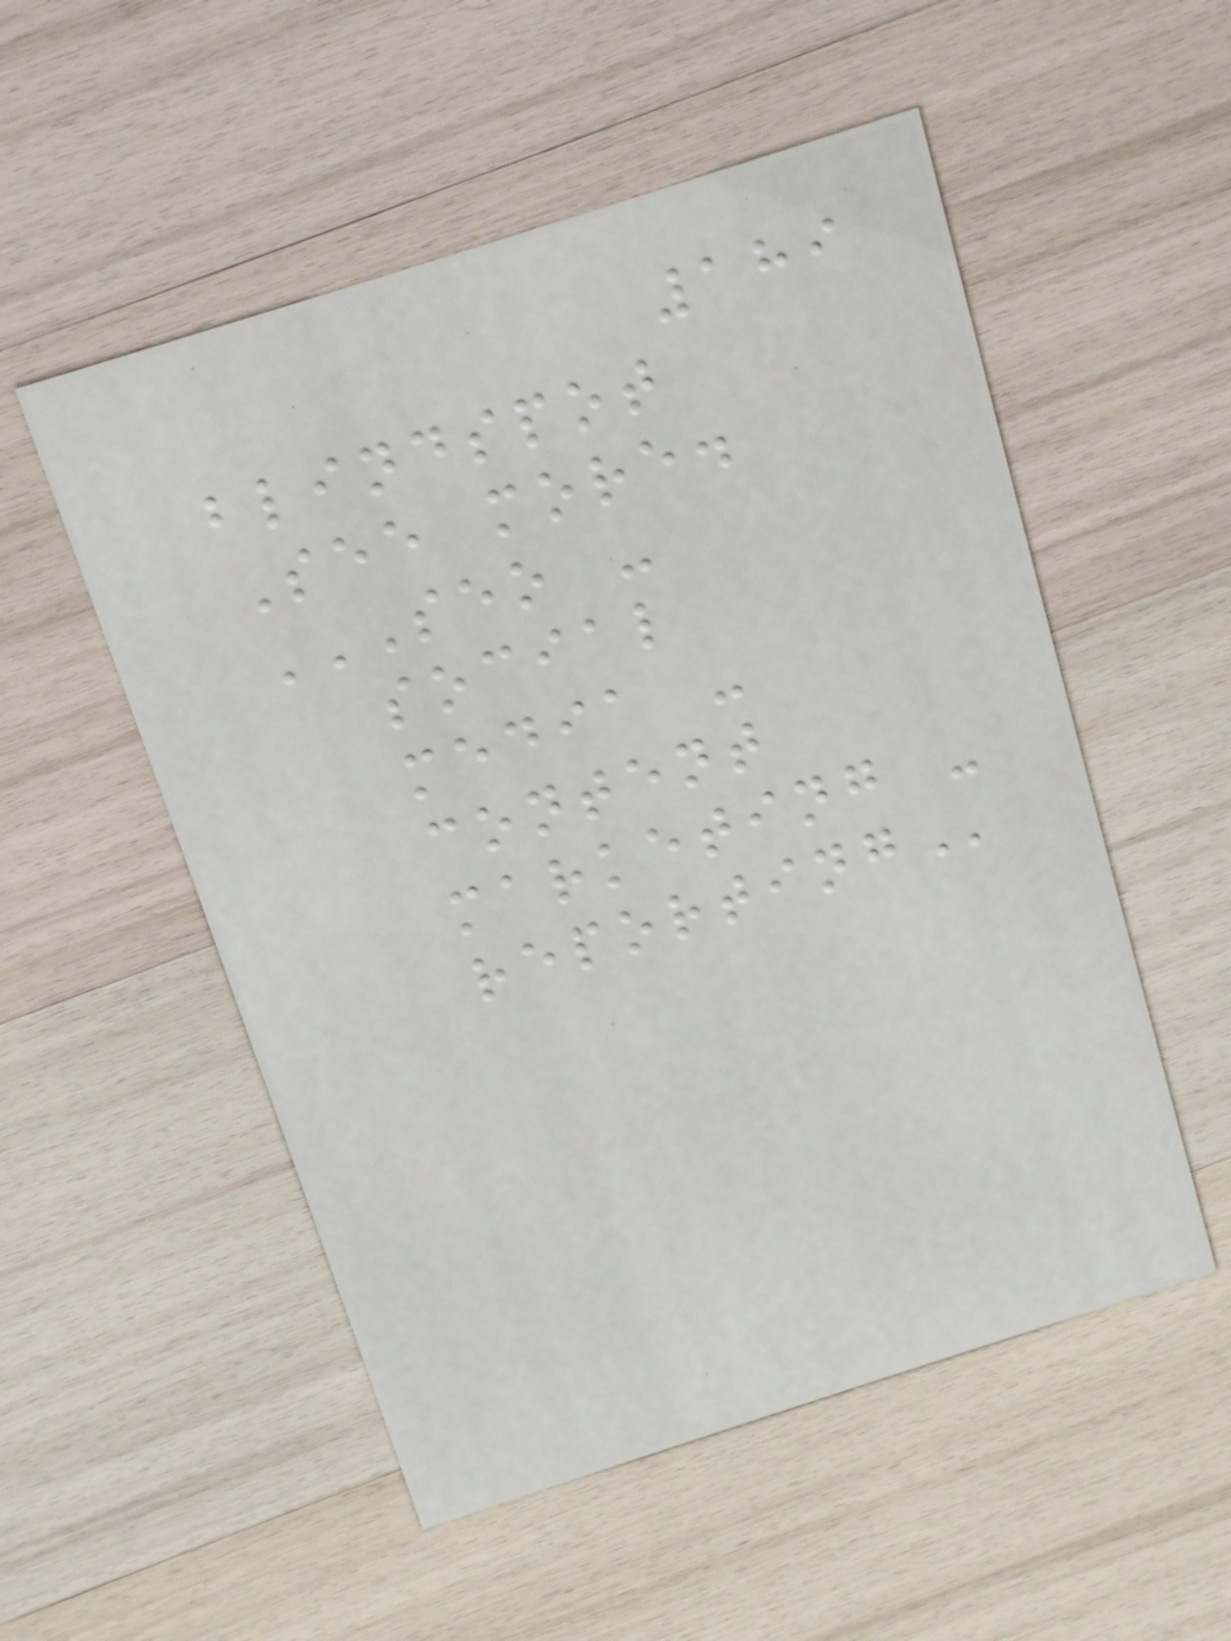189
blindspot
See more.
SEO -
SOCIAL
MEDIA -
CONTENT
MARKETING -
REPORTING
